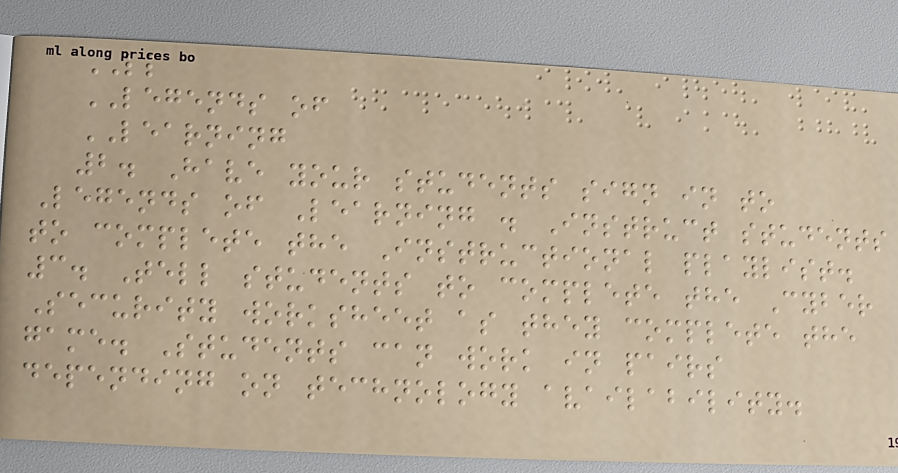LL
LEGENDS of
LEARNING
2. Have your students sign in to
Legends of Learning . Instruct students
to complete the Instructional playlist.
3. Tell students to complete the Cyber
Security worksheet as they complete the
game. Students can work in pairs
depending on technology availability.
